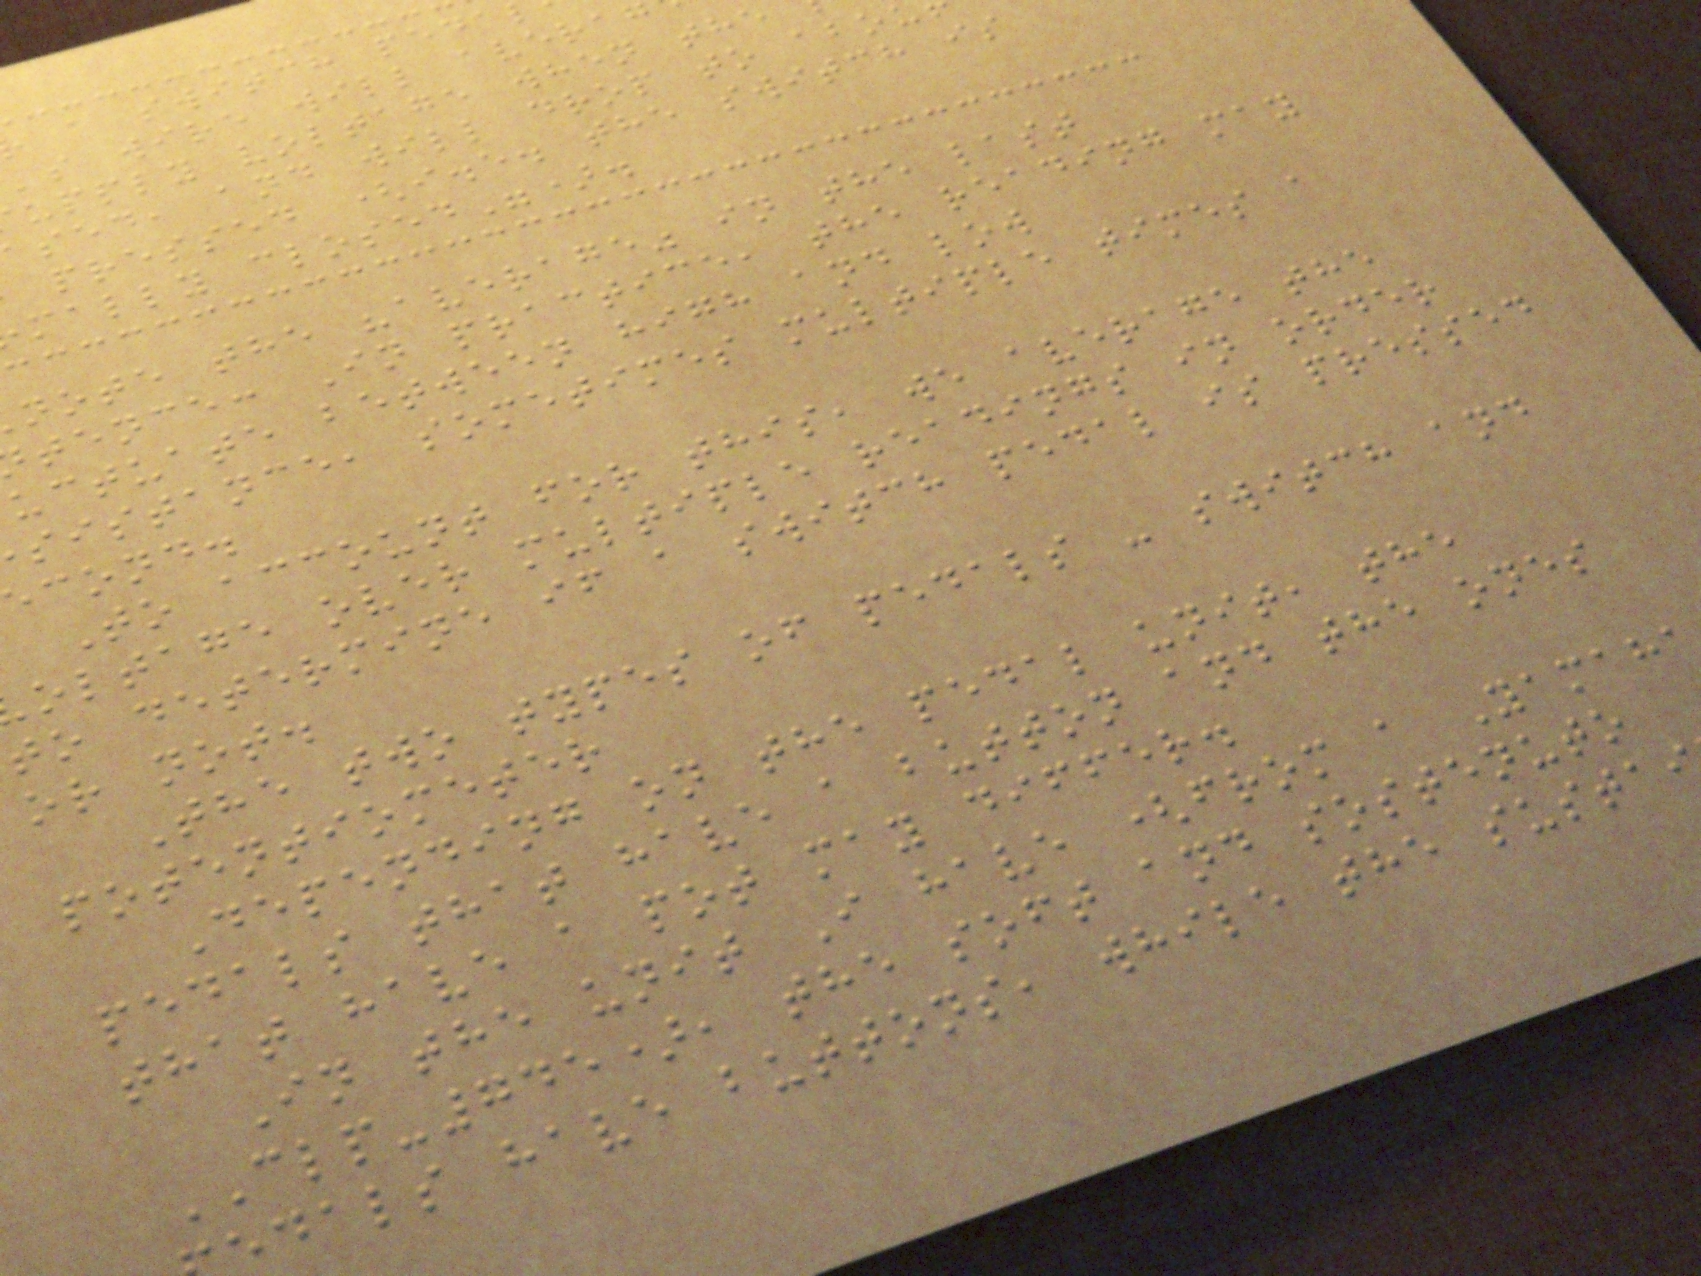a switch peda
's wire will avera
upply voltage when the
sed, and will drop to abo
pressed (i.e. the switch is
mally closed").
note the "average" in the last
tence: In practice, the reading may
uctuate between high and low
sistance, sometimes multiple times a
cond.
To account for this, we average the
oltage over multiple readings in order
to determine if a switch pedal is pressed
or not.
The two types of pedals - switch and
potentiometer
Depending on the pedal unit, the
pedals that have a button and the ones
that have a pot may differ.
In the unit I have (from a Yamah
CLP-745), the soft and sostenuto
dals have buttons, while the susta
